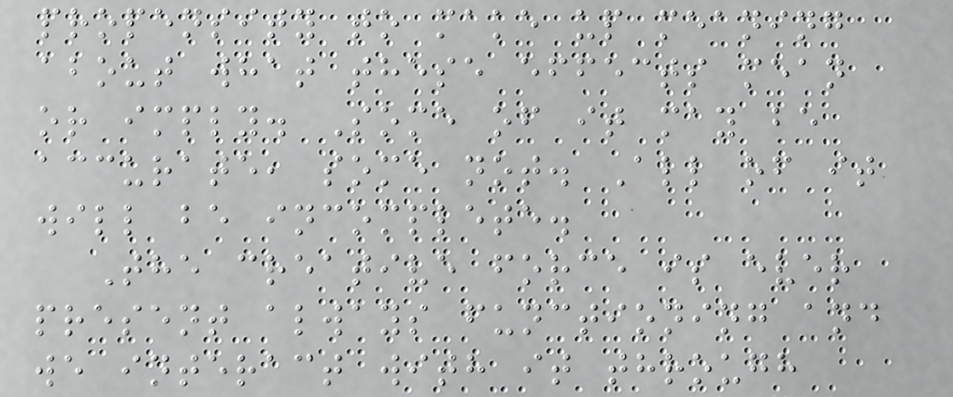propensity to make up meaning
about what these effects mean
or imply. Some of it may be
accurate, some not. All of it
will be incomplete.
The creative force is ever
present always functioning and
we interact with it through
